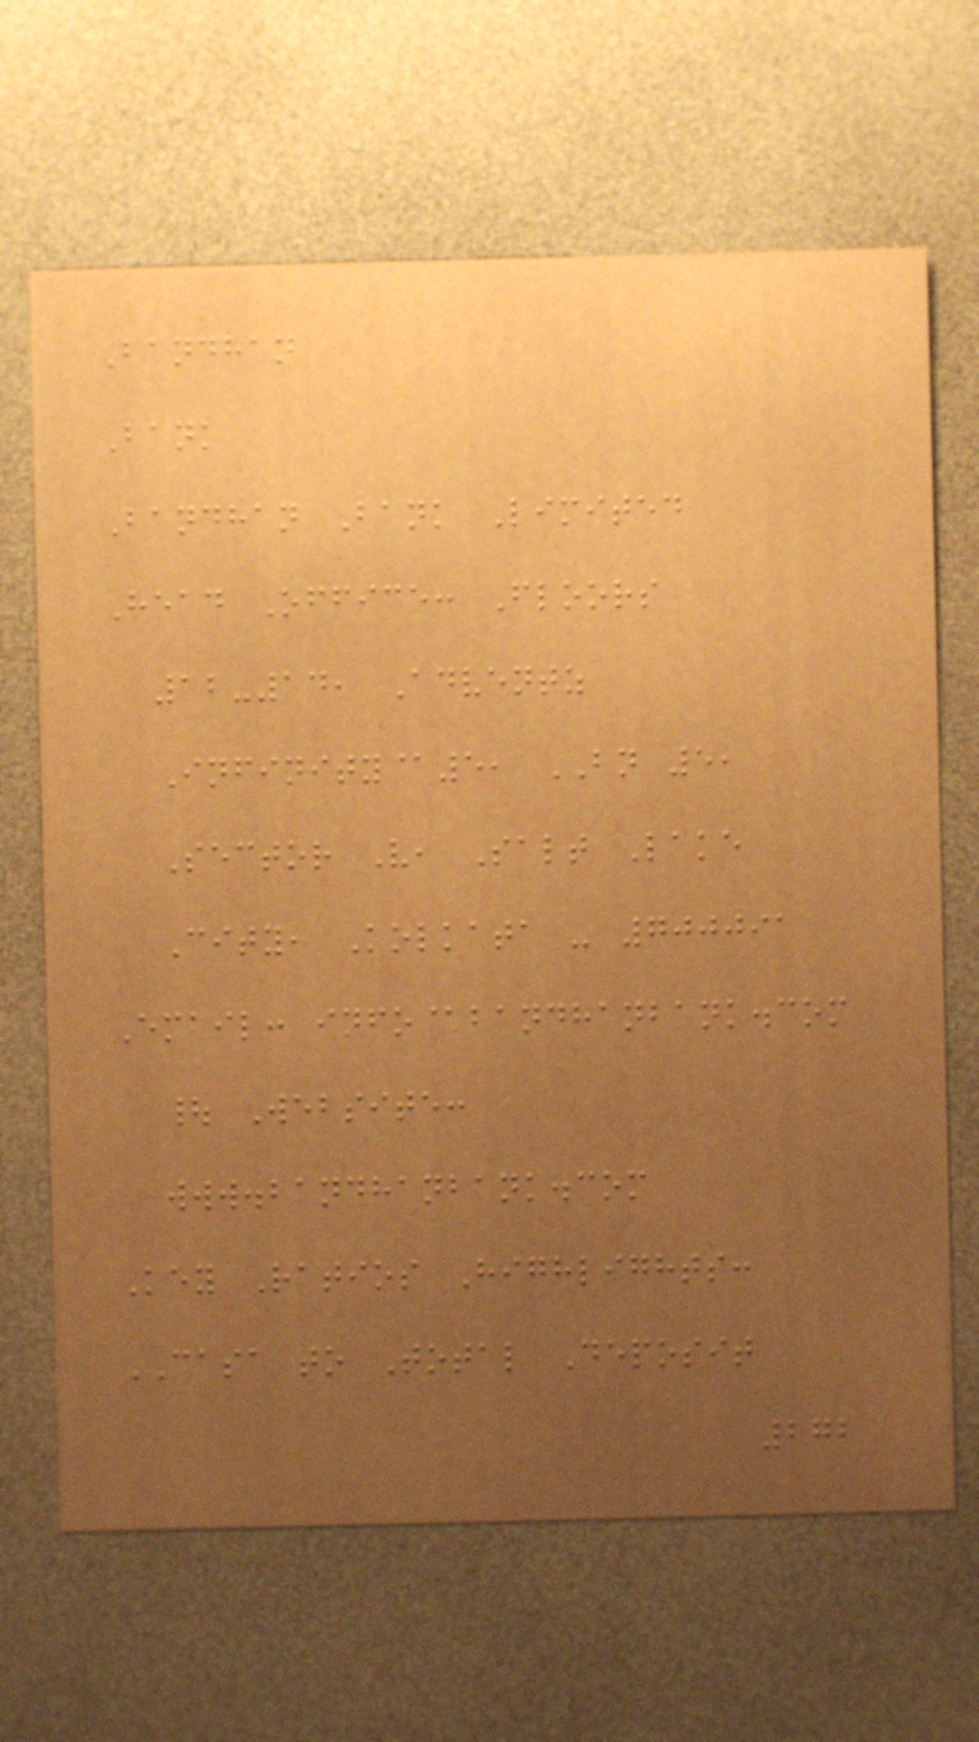Bandhan
Bank
Bandhan Bank Limited
Head Office: Floors
12-14, Adventz
Infinity@5, BN 5,
Sector V, Salt Lake
City, Kolkata - 700091
Email: info@bandhanbank.com
| Website:
www.bandhanbank.com
Key Ratios Highlights:
CASA to Total Deposit
272
